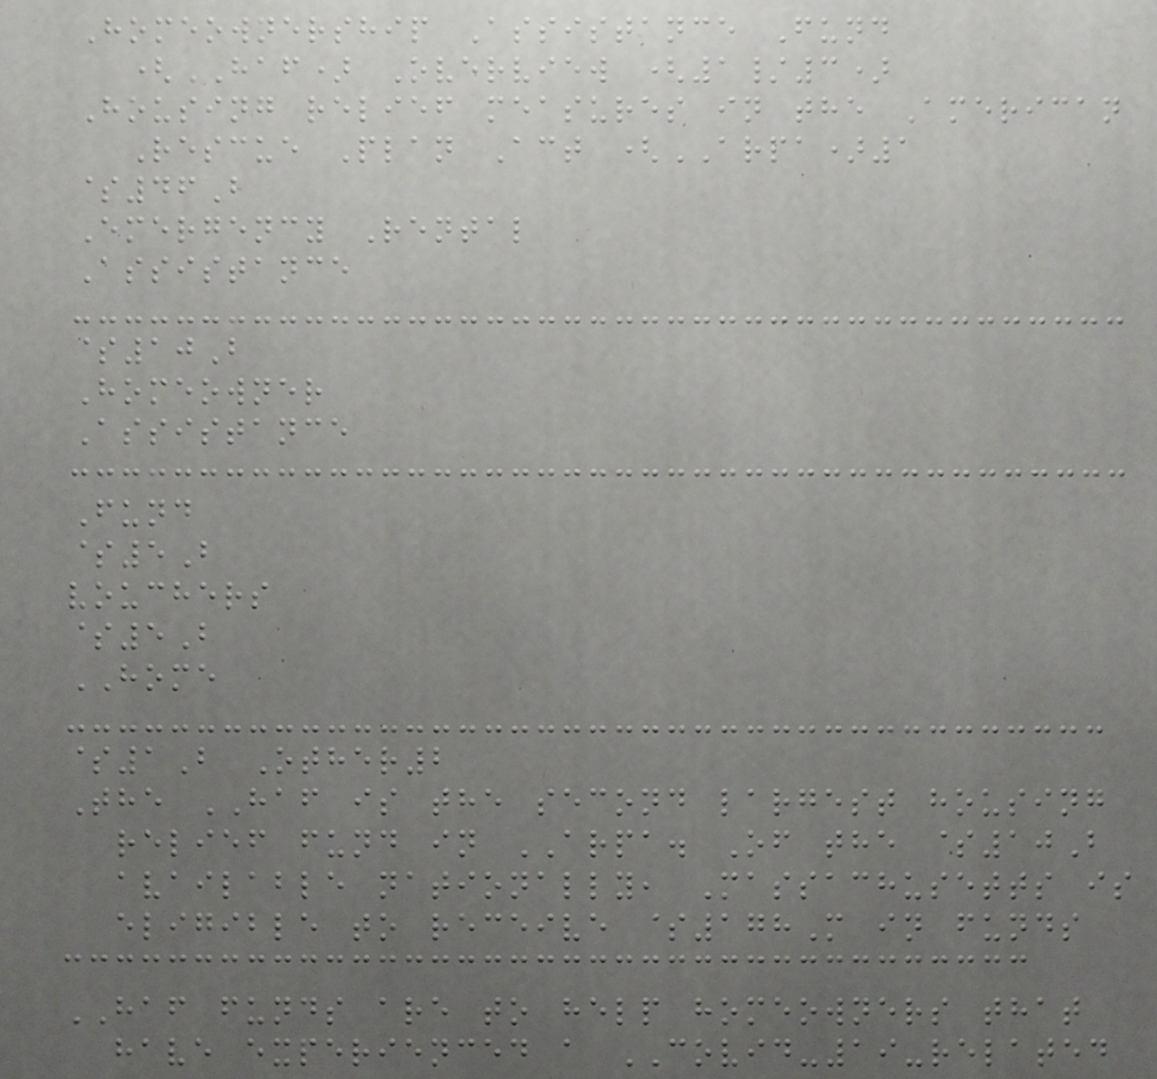Homeownership Assistance Fund
(HAF) Overview (1/3)
Housing relief measures in the American
Rescue Plan Act (ARPA)1
$46B
Emergency Rental
Assistance
$10B
Homeowner
Assistance
Fund
$5B
vouchers
$5B
HOME
$1B Other2
The HAF is the second largest housing
relief fund in ARPA. Of the $10B
available nationally, Massachusetts is
eligible to receive $178M in funds
HAF funds are to help homeowners that
have experienced a COVID-19-related
